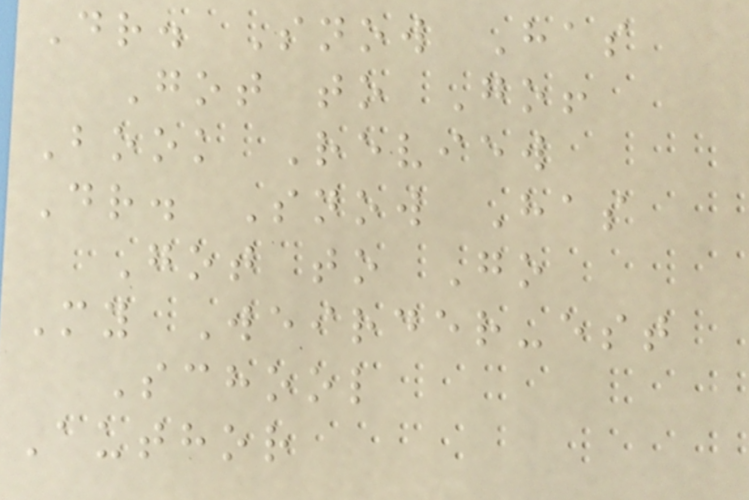Dr. Snow Has
Got to Go!
Book Review
Dr. Snow Has
Got to Go
My Weirder-est
School
Author
